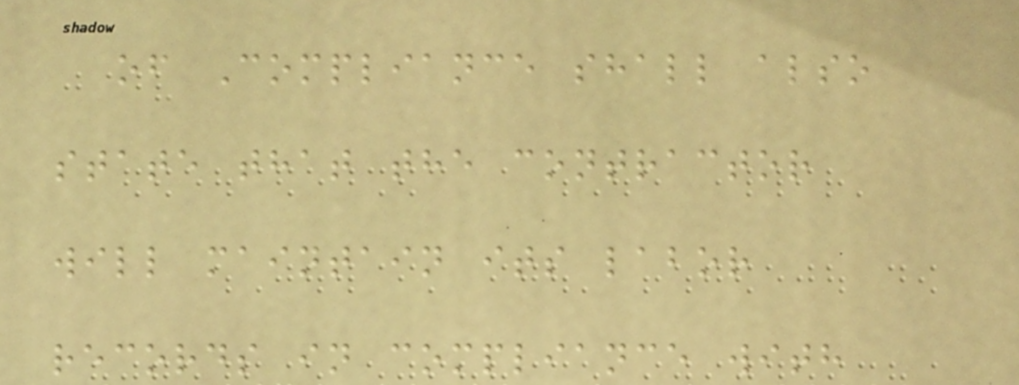of Compliance shall also
state that the contractor
will maintain its labor
records in compliance with
